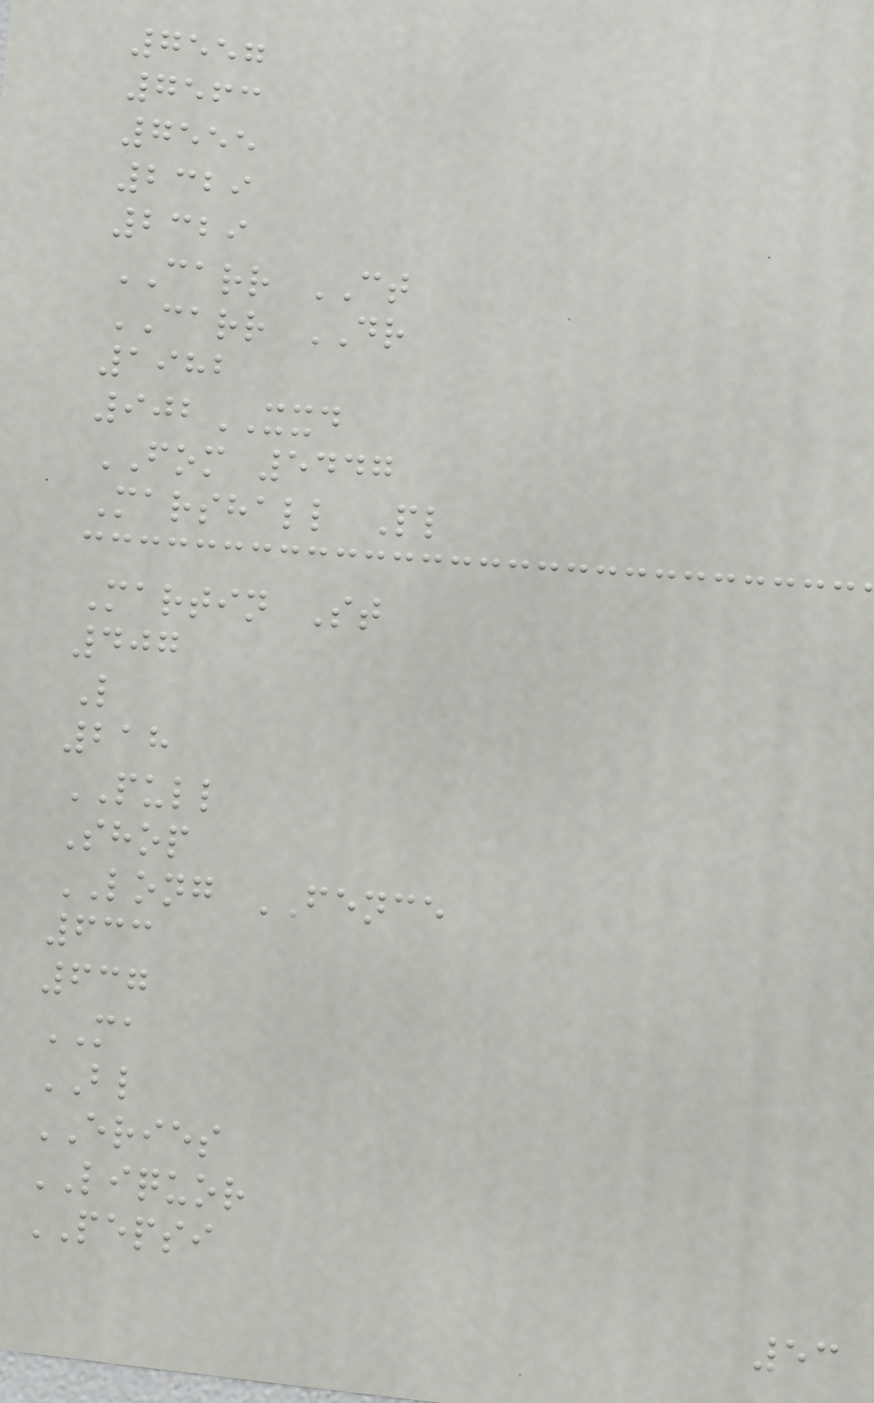7557
7563
7555
2329
2329
CARR CT
CARR DR
1982
902XXD
FOM 5447
Marshall Pl
Martin St
407
L
218
PULL
Shop
LONG FENCE
633
637
MA
BL
ERIES
LIQUOR
PEPSI
53
